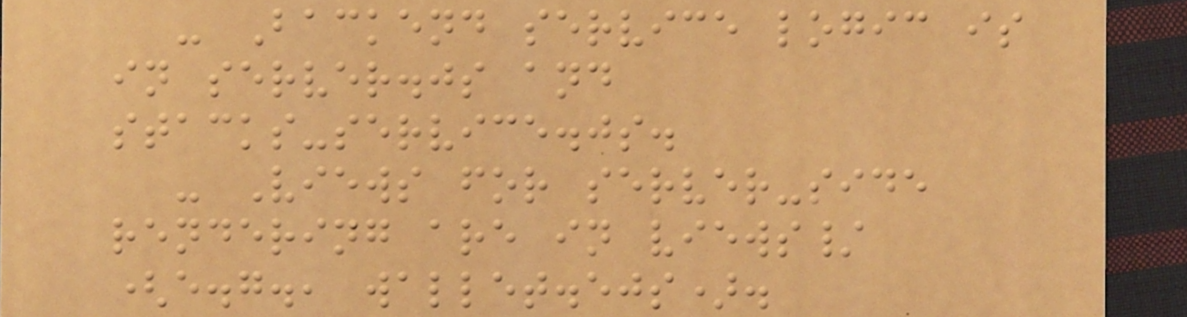- Backend service logic is
in server.js and
stacks-service.js.
- Views for server-side
rendering are in views/
(e.g., wallet.ejs).
